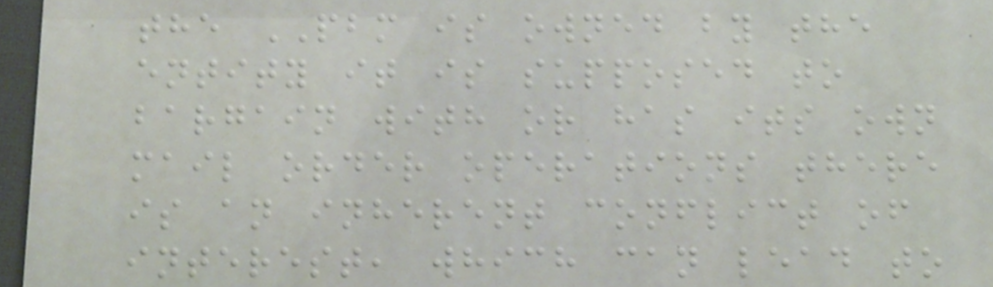the PBM is owned by the
entity it is supposed to
bargain with or has its own
mail order operations there
is an inherent conflict of
interest, which can lead to
